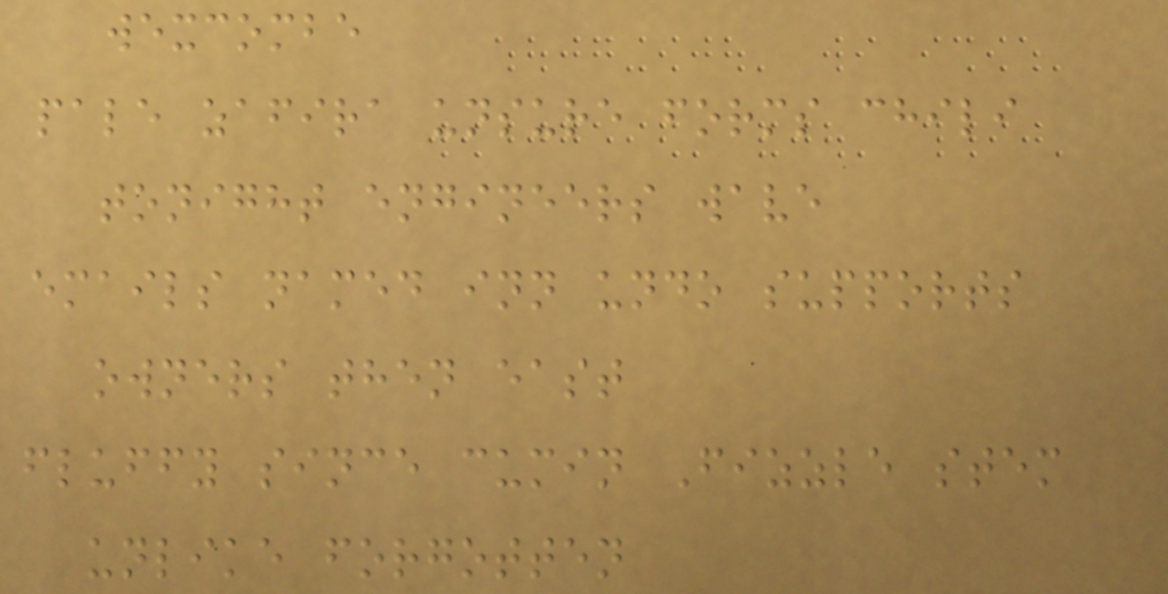wexcombe
pale zafira unsure forms chili
tonight engineers wave
emails named inn undo supports
owners then east
fluffy since cumin Fizzle stem
unlike forgotten
